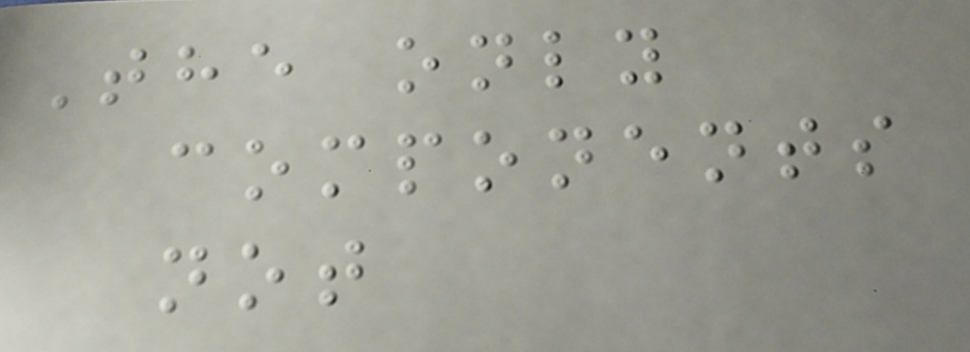The only
components
not
